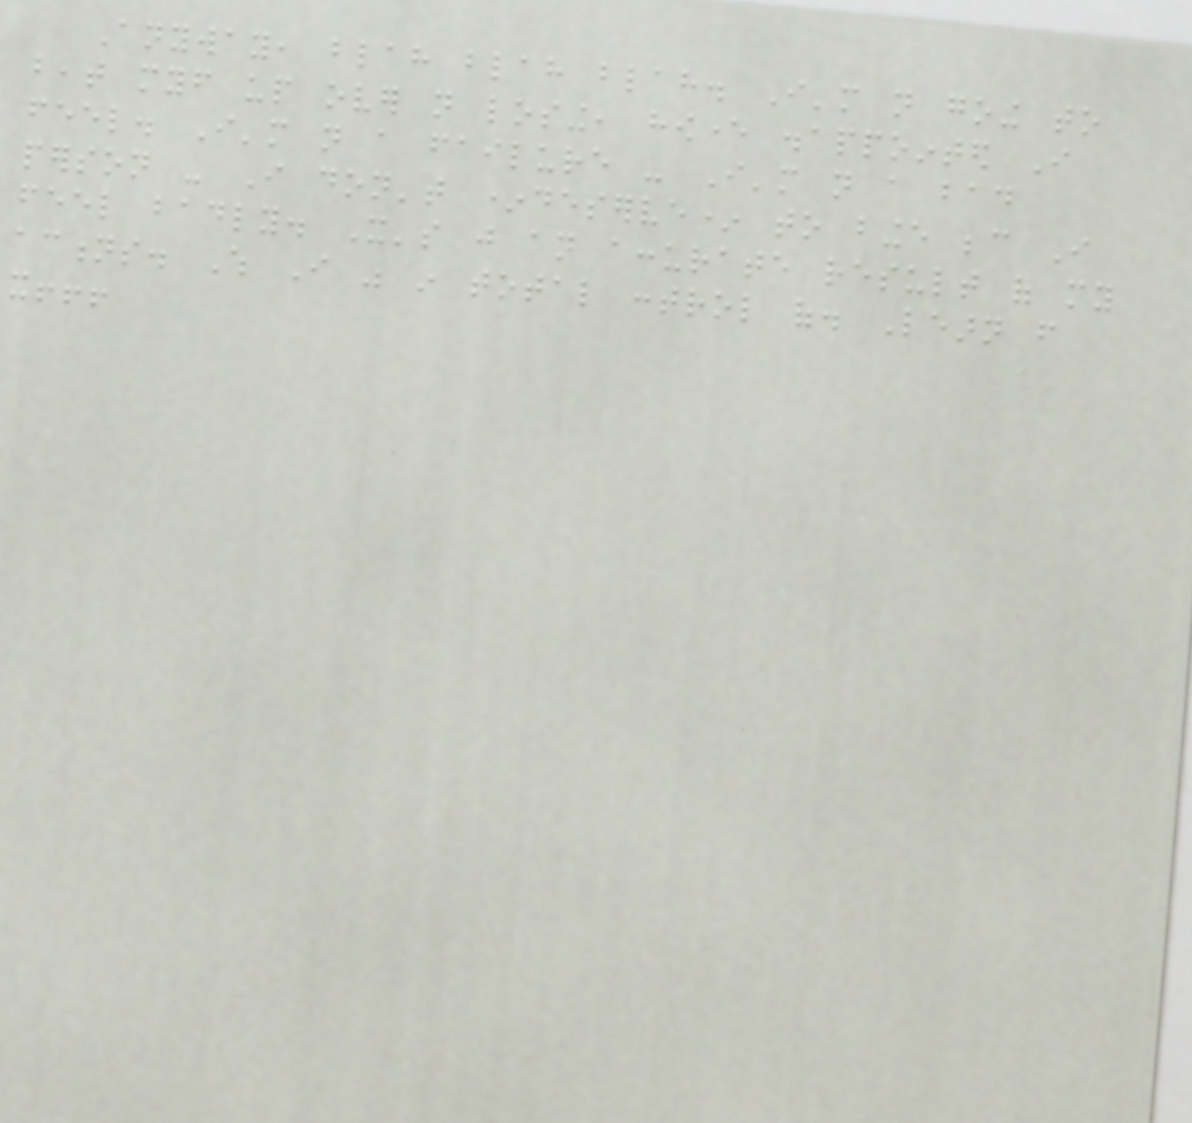Anyway, blah blah blah. I'm not going to
beat myself up over not losing, however disappointed I
feel. I'm not a failure - I'm not a bad
person - I don't *deserve* to binge because I
feel badly. It's just an accurate result of my
actions. Which I was in total control of. Learn from
it!!!
